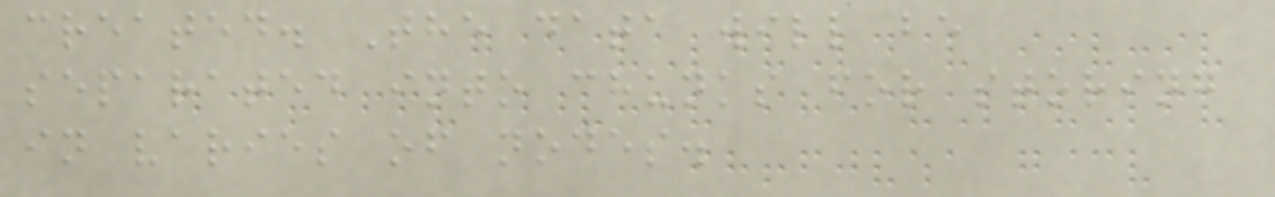created. The data will be
separated into chunks for storing
in varies of nodes.
